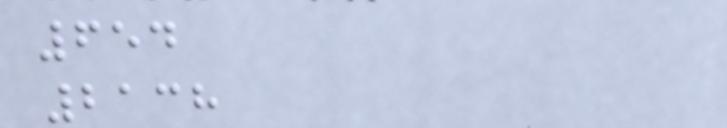654
2138
